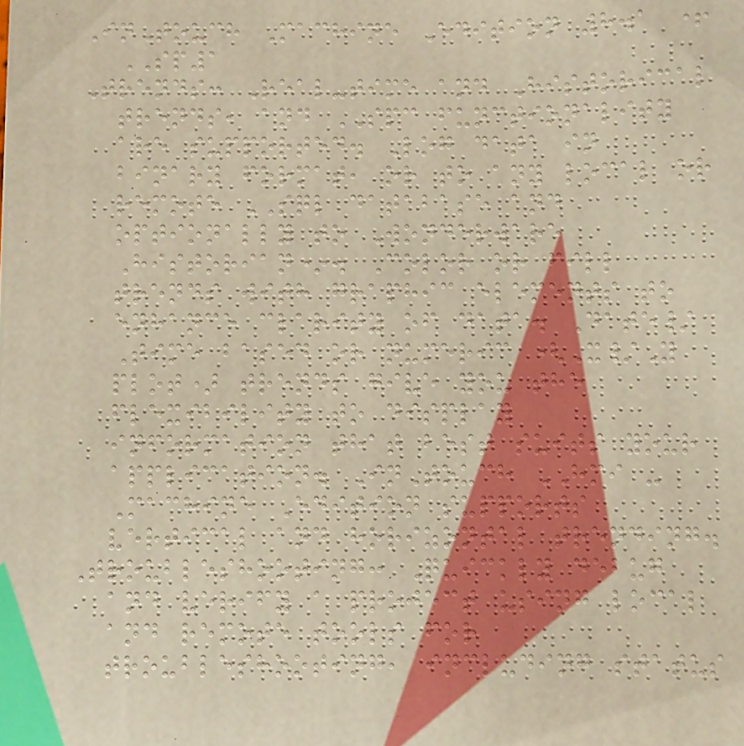InTouch Machine Edition 8.1 +
SP1
Trends: Real-time and Historical
trends, and SPC functionality
are supported. Log data in
binary format, or to any local or
remote SQL database and
optionally to Wonderware
Historian*. Color or fill
trends with graphic elements to
enhance clarity of data. Date/
Time based or numeric (X/Y
plot) trends give you the
flexibility to display
information that best suits your
application. InTouch HMI -
Machine Edition supports
vertical and horizontal trending.
Troubleshooting: Quickly debug
and verify a project using local
and remote tools for
troubleshooting, including status
